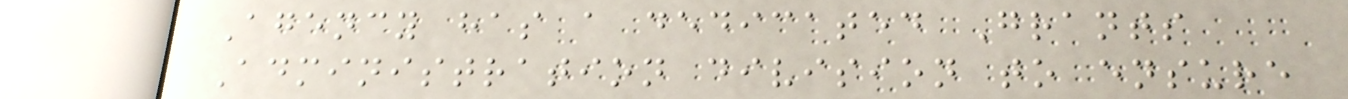Agency has a dedicated Grants
Administration division to ensure
